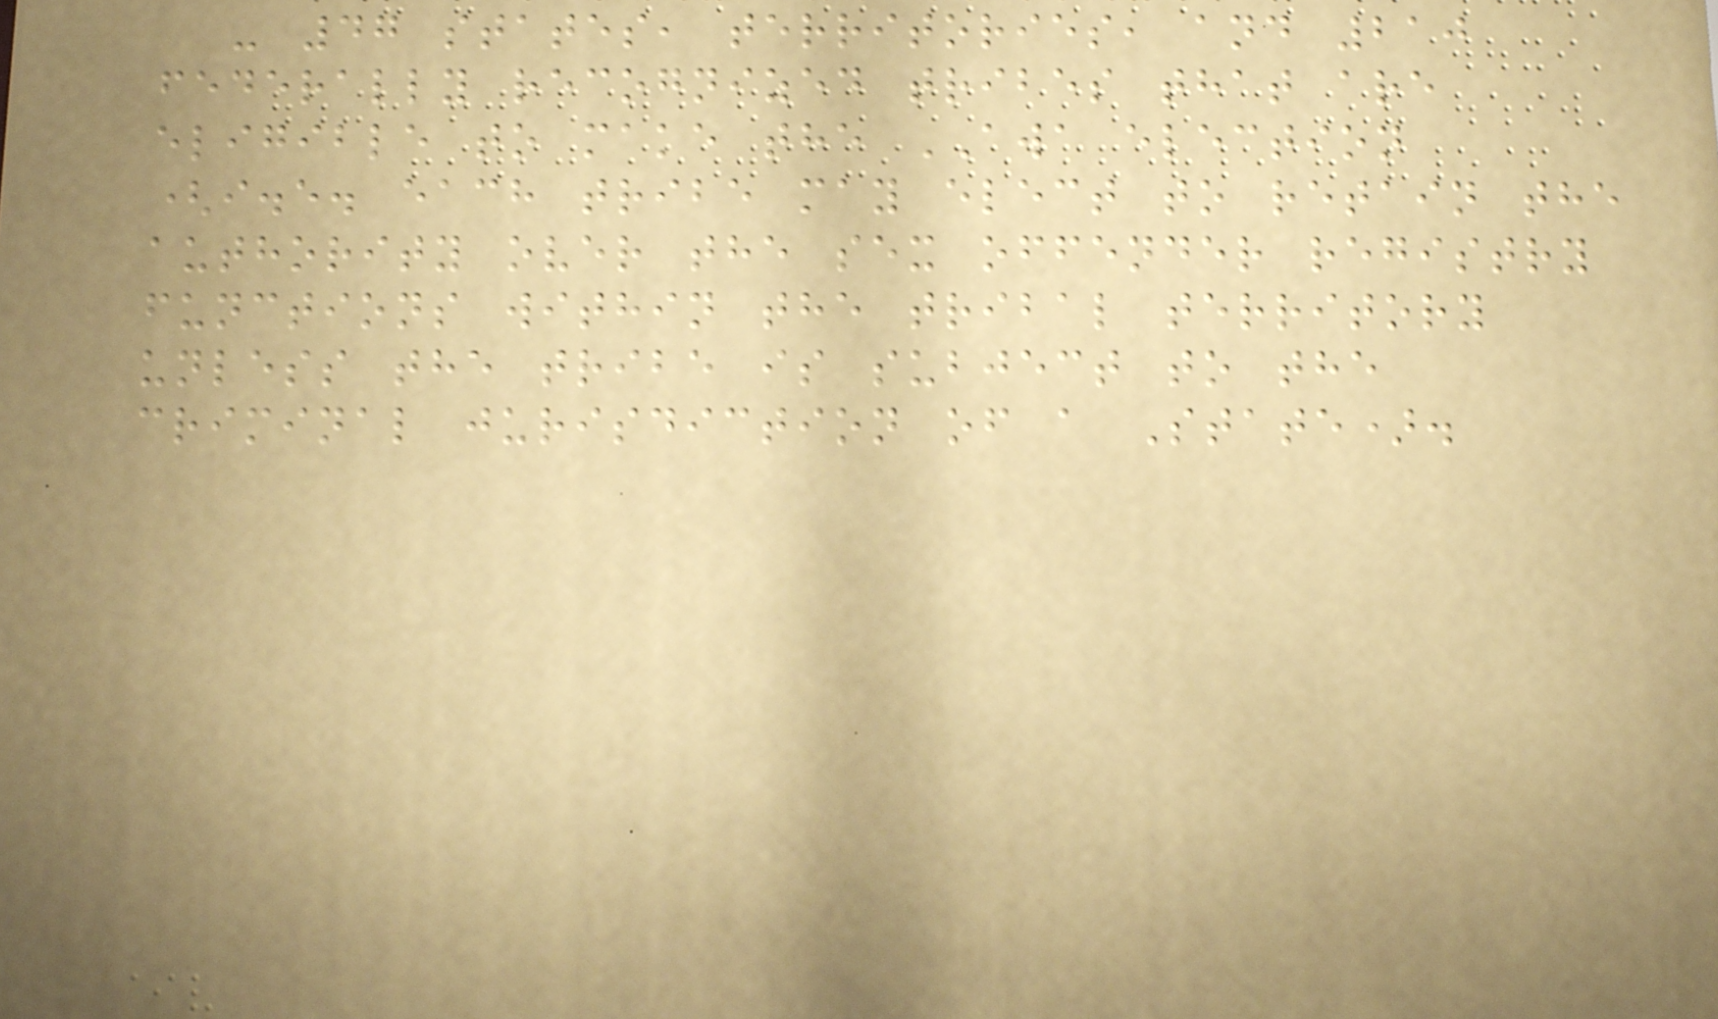- 47 states, territories, and 210
federally recognized tribes that are
eligible to make the AWA election
(i.e. each tribe may elect to retain the
authority over the sex offender registry
functions within the tribal territory
unless the tribe is subject to the
criminal jurisdiction of a State).
